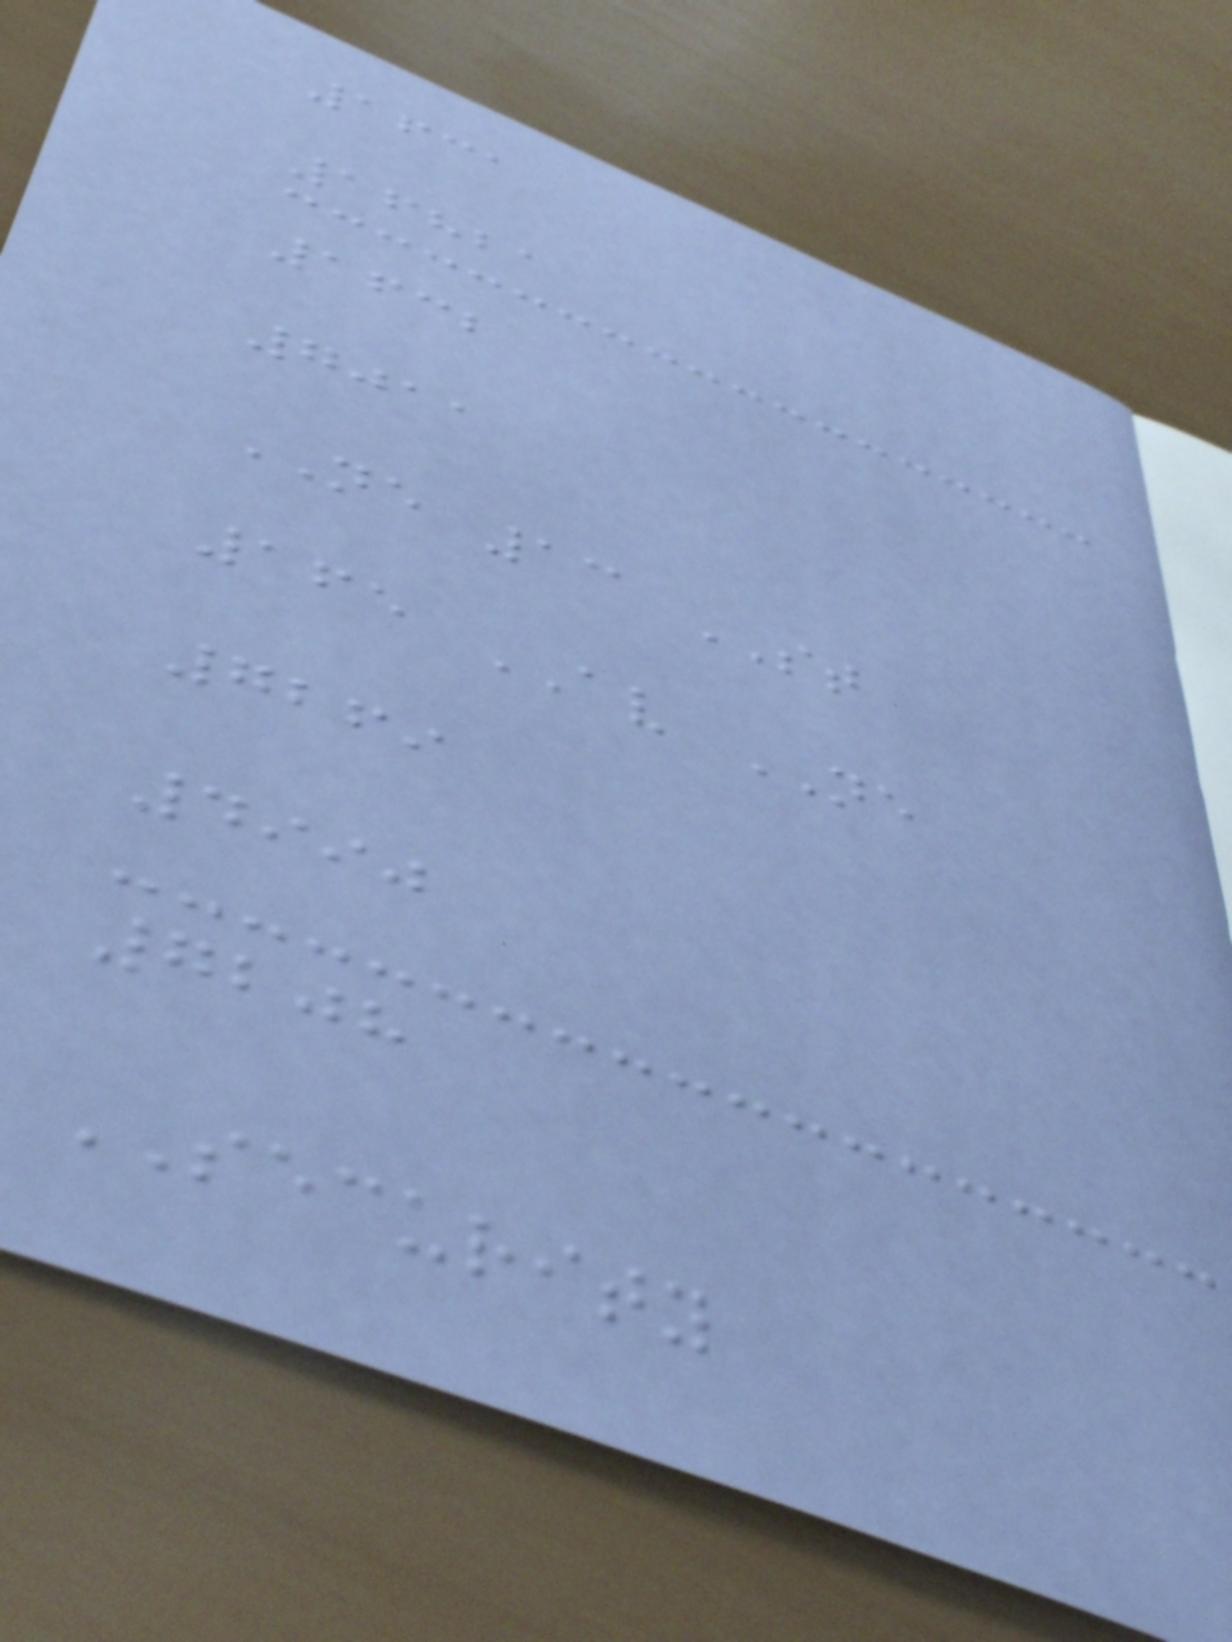1631
16821
1632
7011
NE 13 ST
165 AV NE
7269
4990
7208
SECURITY
